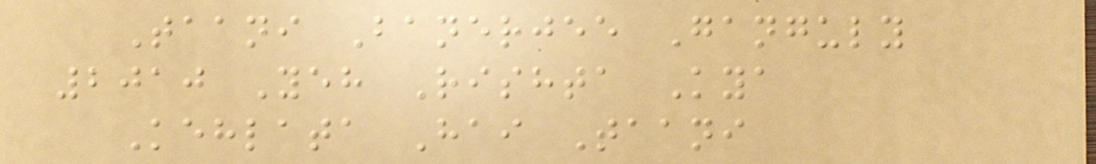Taani Banerjee Ganguly
2010 Yeh Rishta Kya
Kehlata Hai Taani
